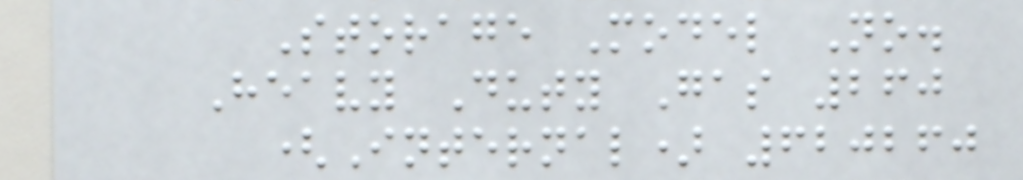Storage Model No.
Heavy Duty Gas 260
(Internal) 620260
